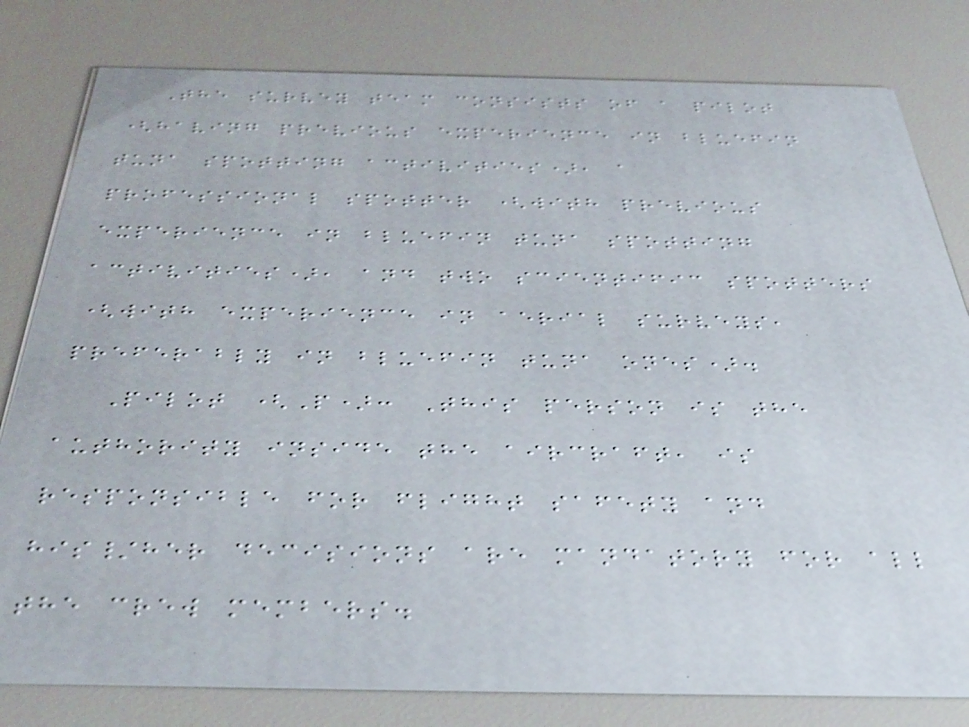The survey team consists of a pilot
(having previous experience in bluefin
tuna spotting activities), a
professional spotter (with previous
experience in bluefin tuna spotting
activities), and two scientific spotters
(with experience in aerial surveys,
preferably in bluefin tuna ones).
Pilot (P): This person is the
authority inside the aircraft, is
responsible for flight safety and
his/her decisions are mandatory for all
the crew members.
